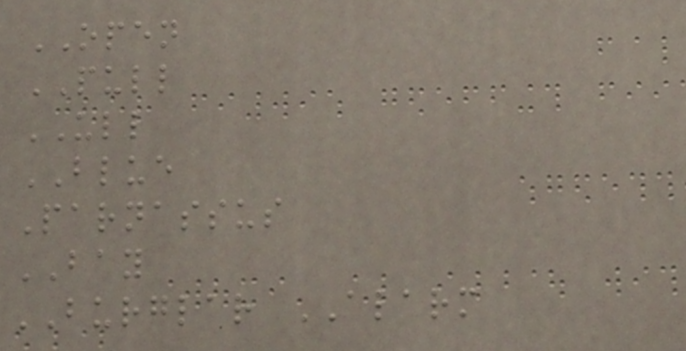OPEN
PULL
ULL
BLUE
Parnassus
BAY
BURGLAR ALARM
